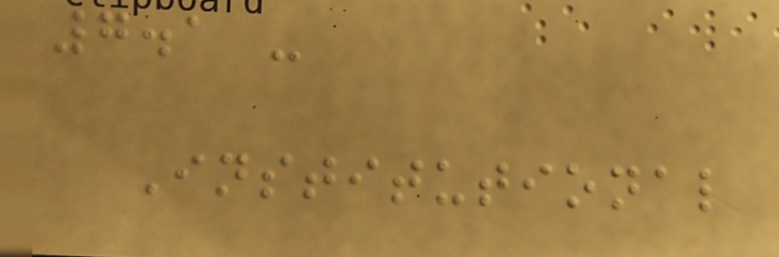7.1 -
Institutional
